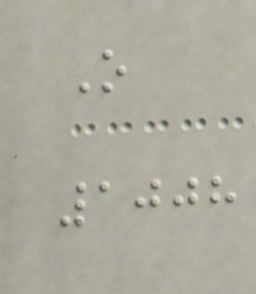O
1008
